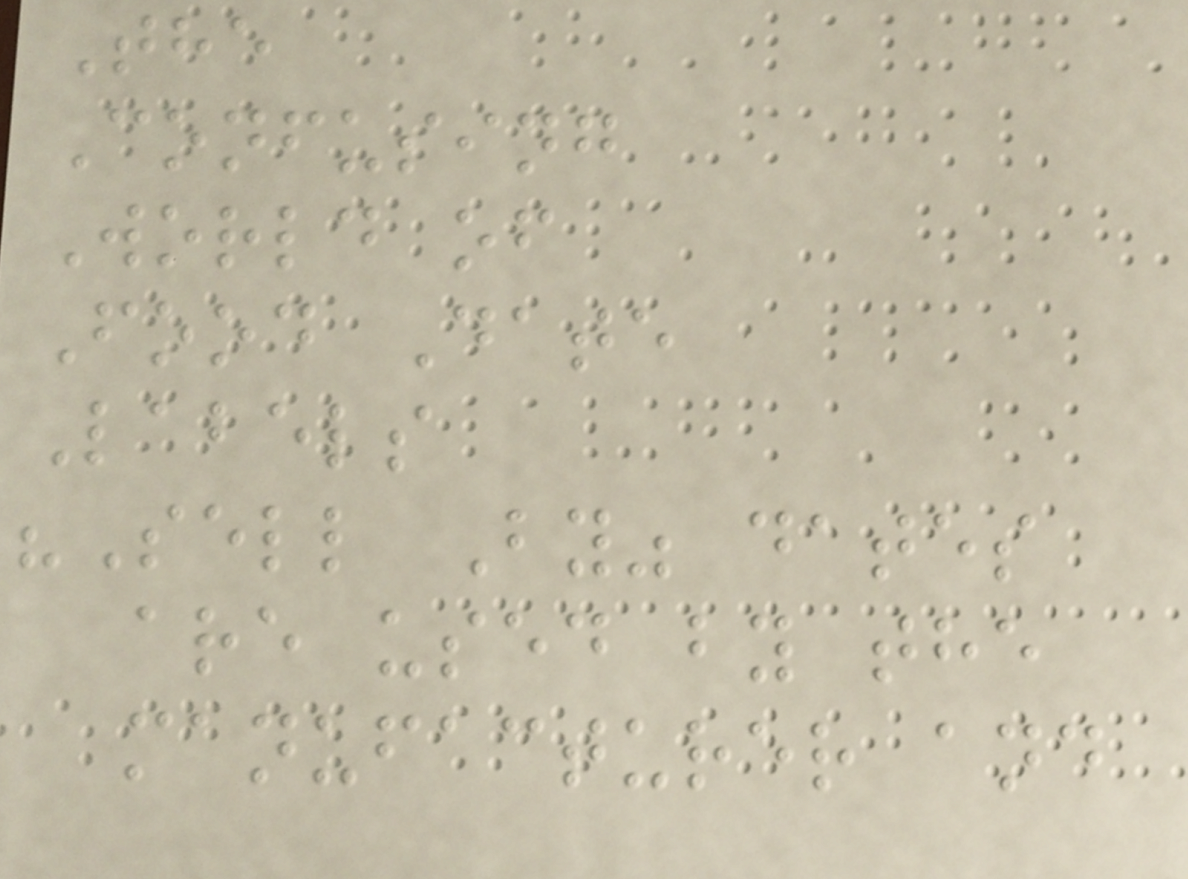The
Confusing
World of
Food Date
Labels
"Sell By" dates
are used by the
manufacturer and
